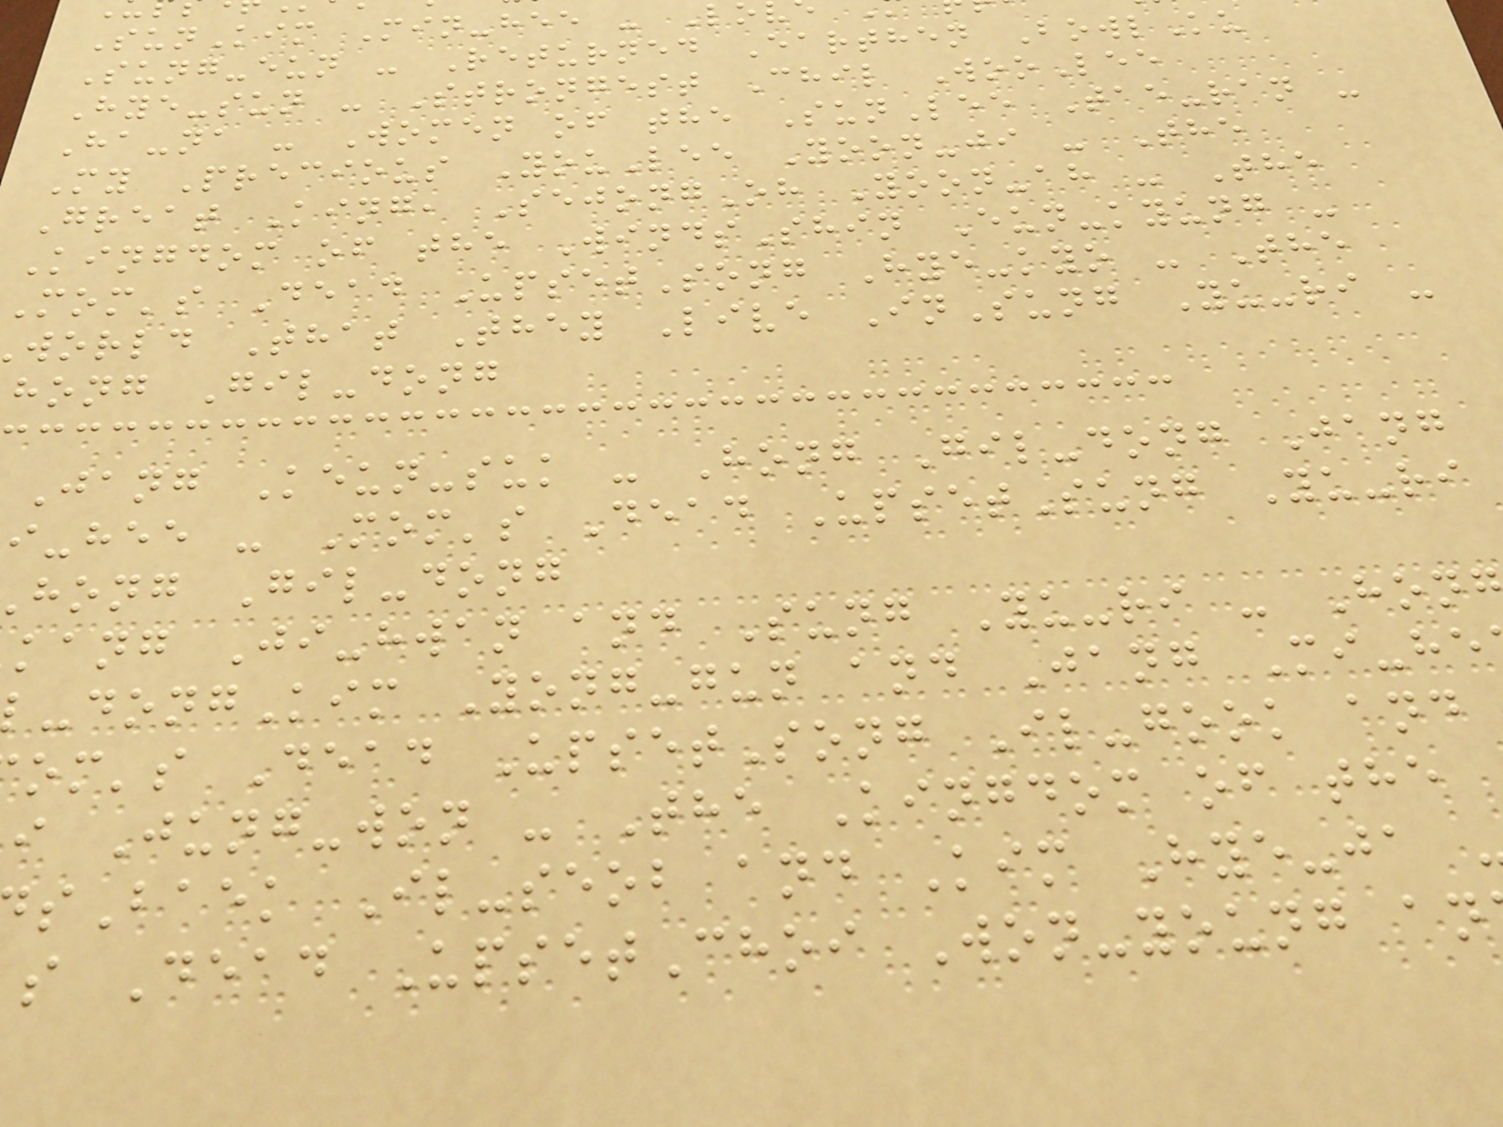SunKim Min-hee - Lo
Sung-eun - Returned Earthen BowlKu
Hye-sun - Strongest Chil WooLee
Ha-na - Women of the SunLee Tae-ran -
My Precious YouLee Yoon-ji - The
Great King, SejongOh Yoon-ah - The
Kingdom of the WindsShin Eun-kyung -
Mom's Dead UpsetSong Hye-kyo - The
world That They Live InSung Yu-ri -
hong Gil-dong
Jang Keun-suk - Hong Gil-dong Jang
i-hee - Mom's Dead UpsetSung Yu-ri
hong Gil-dong
kang Ji-hwan and Sung Yu-ri - Hon
-dongKim Yong-gun and Jang Mi-he
om's Dead UpsetSong Il-gook and
i Jung-won - The Kingdom of the
sBaek Il-seob and Kim Hye-ja
s Dead UpsetChoi Won-young an
